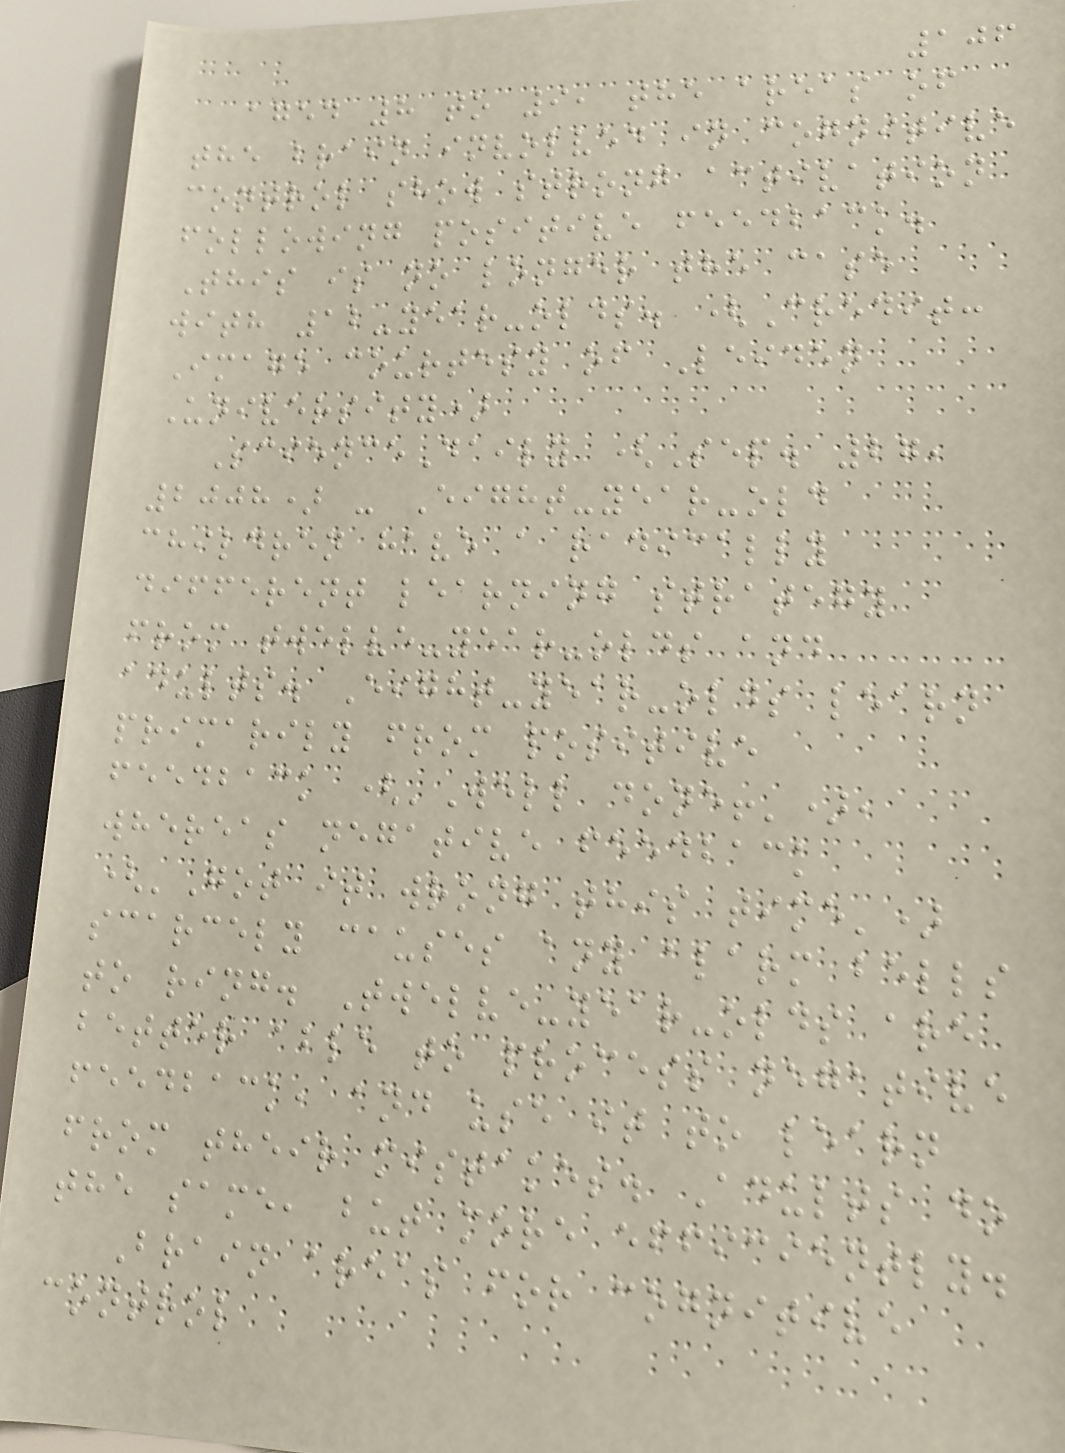106
aged 8 to 9, the areas of
the brain involved in cognitive
control show strong activation
following positive feedback.
This is no longer the case
with 12-year-olds. (Credit:
Image courtesy of Leiden
University)
ScienceDaily (Sep. 27,
2008) - Eight-year-old
children have a radically
different learning strategy
from twelve-year-olds and
adults. Eight-year-olds learn
primarily from positive
feedback ('Well done!'),
whereas negative feedback
('Got it wrong this time')
scarcely causes any alarm bells
to ring. Twelve-year-olds are
better able to process negative
feedback, and use it to learn
from their mistakes. Adults do
the same, but more efficiently.
Brain areas for cognitive
control
